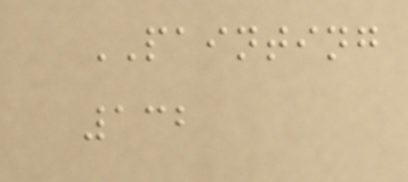PAINTING
132
